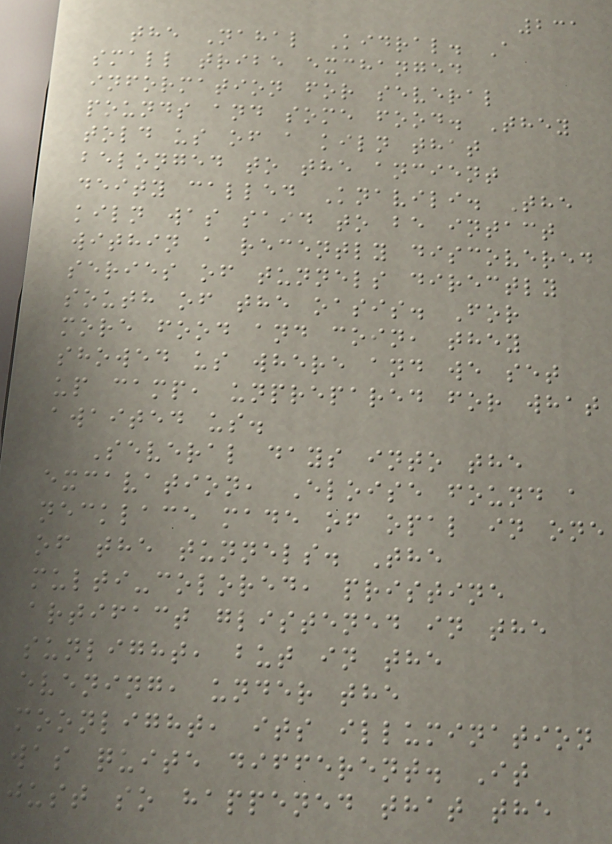231
the Nahal Kidral. A
small tribe exchanged
information for several
pounds and some food. They
told us of a kiln that
belonged to the ancient
deity called Knavili. The
kiln was said to be intact
within a recently discovered
series of tunnels directly
south of the oasis. For
more food and coin, they
showed us where and we set
up camp, unprepared for what
awaited us.
Several days into the
excavation, Eloise found a
necklace made of opal in one
of the tunnels. The
multi-colored, pristine
artifact glistened in the
sunlight, but in the
evening, under the
moonlight, its illumination
was quite different. It
just so happened that the
